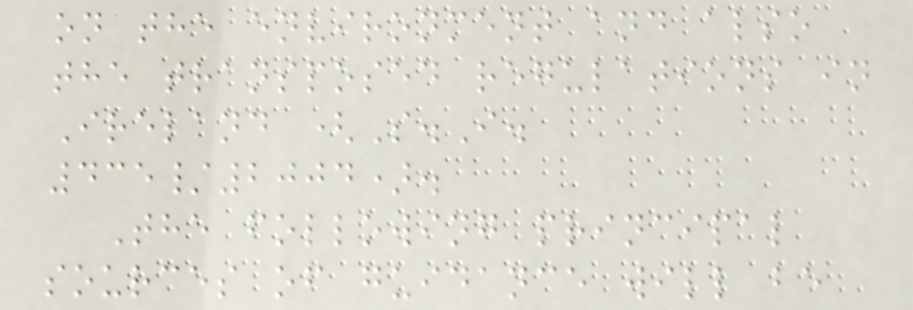on the environment and also
the transposed regulations in
Ireland (S.I.
435/2004).
The following principal
sources of guidance will be
